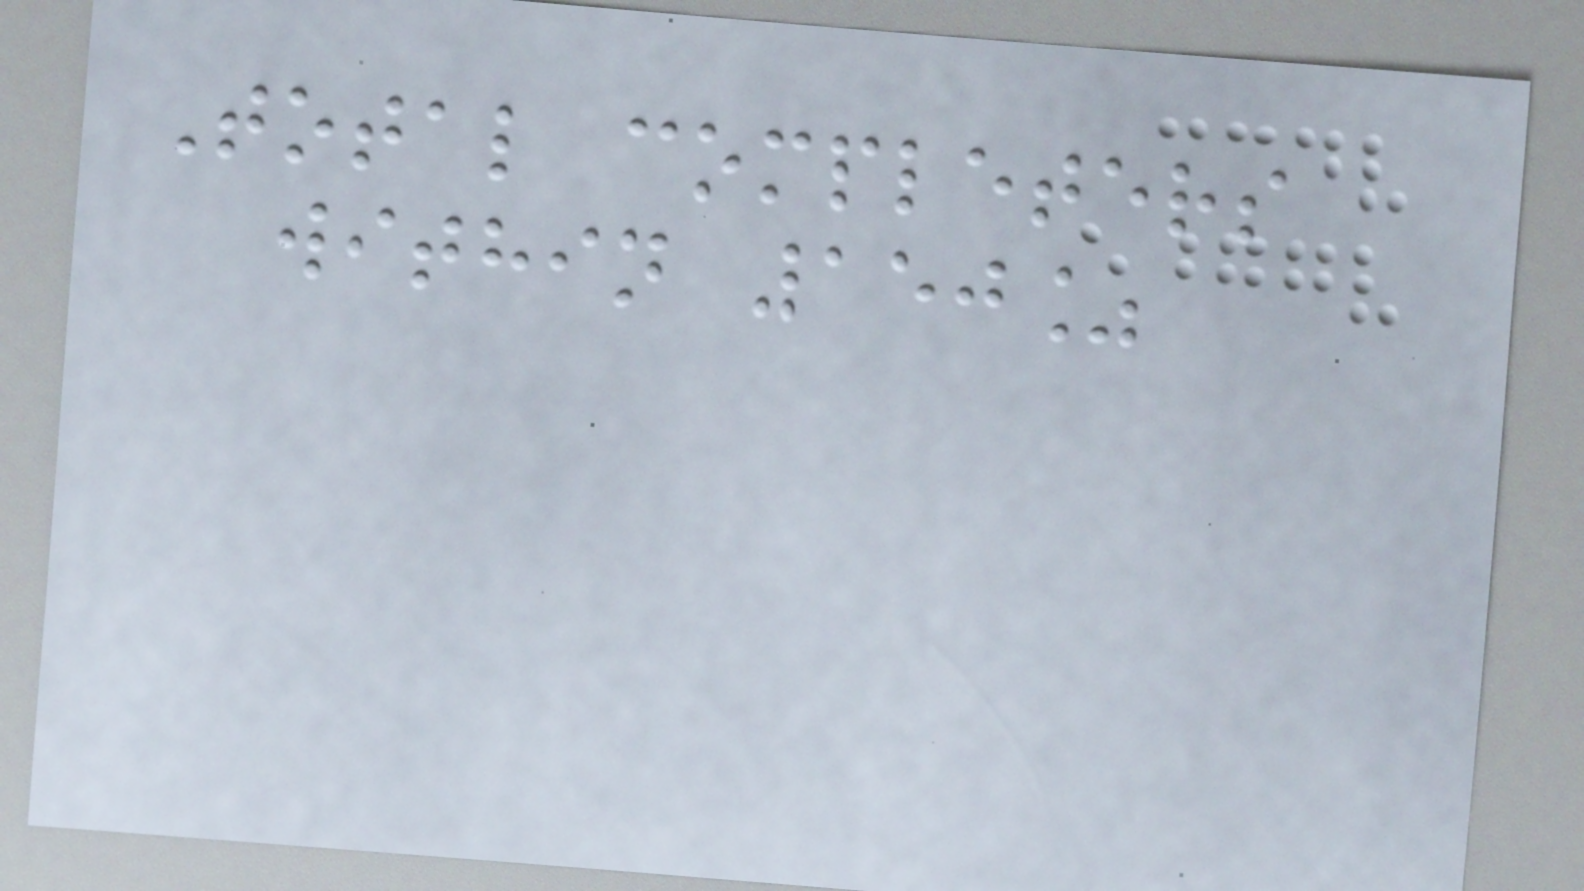Total completers
within 150%
